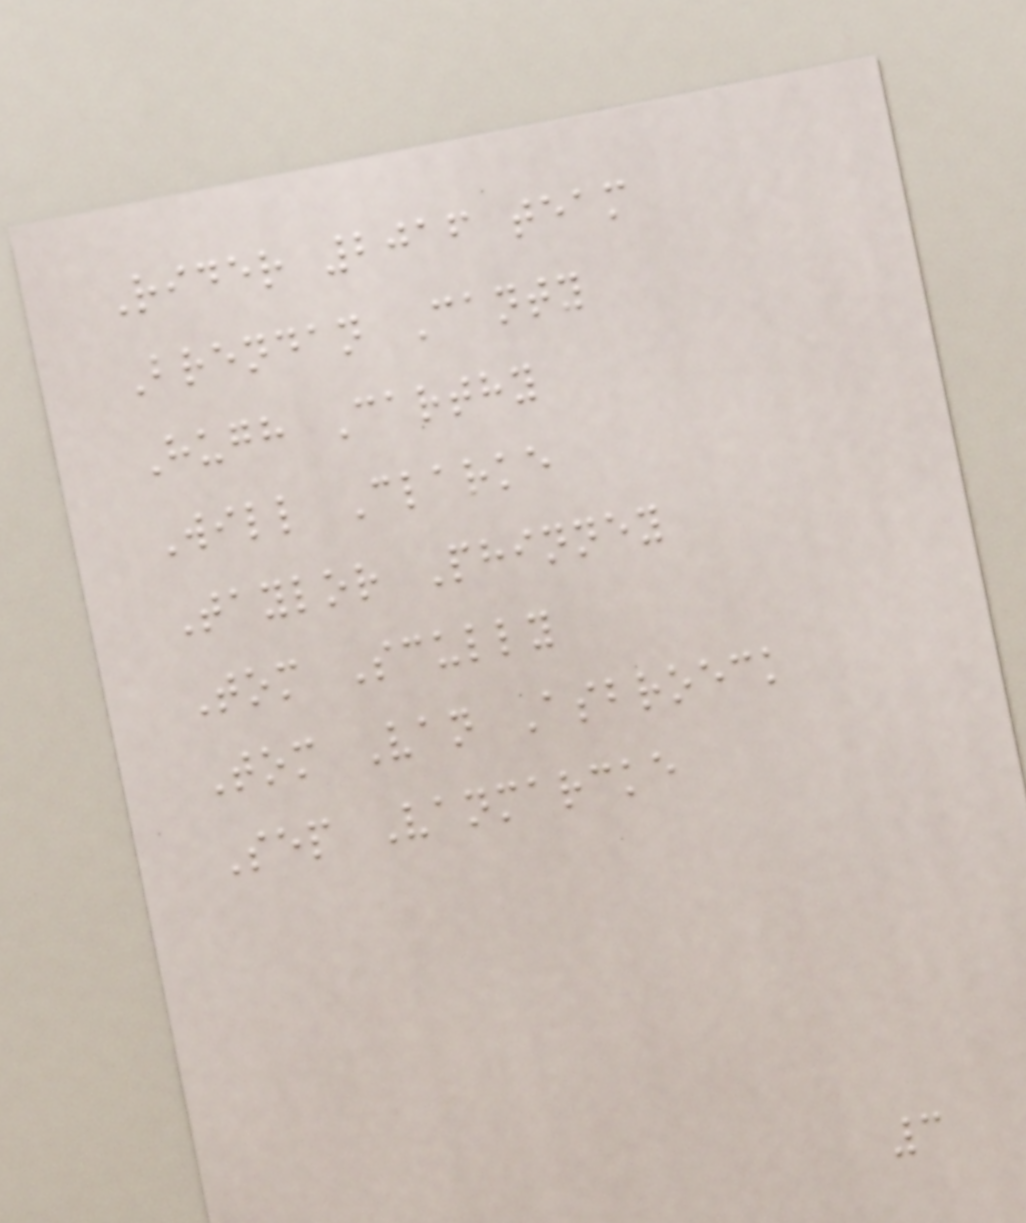Rider 2016 team
Brendan Canty
Hugh Carthy
Will Clarke
Taylor Phinney
Tom Scully
Tom Van Asbroeck
Sep Vanmarcke
3
